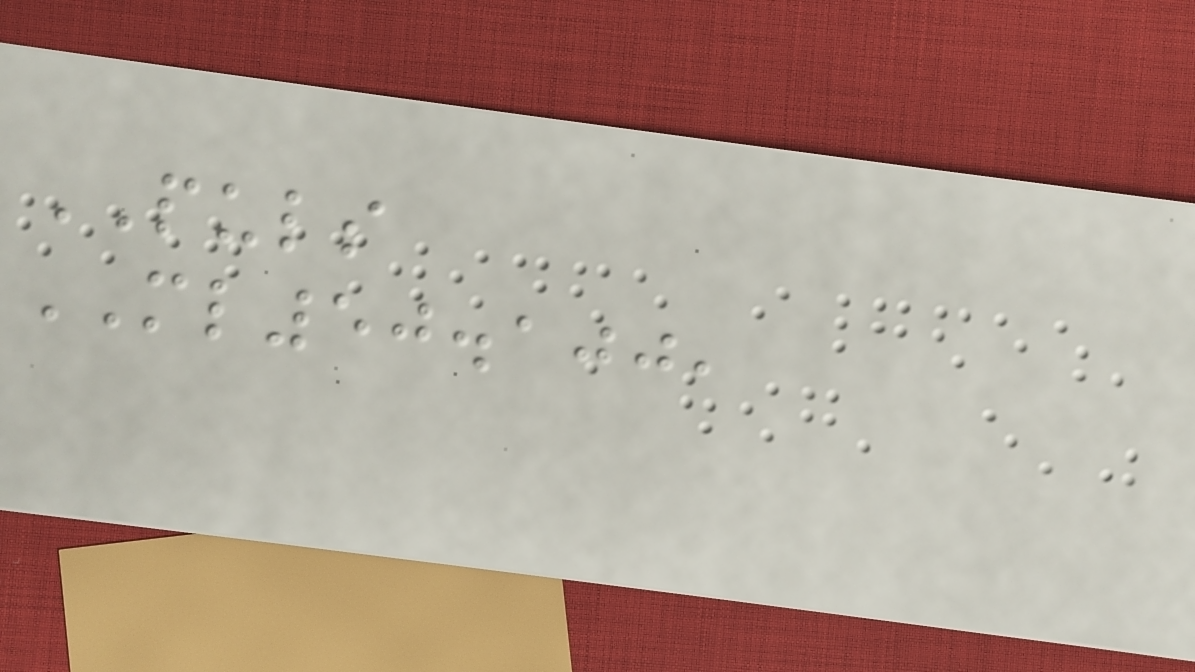PULS
ML50.100,
